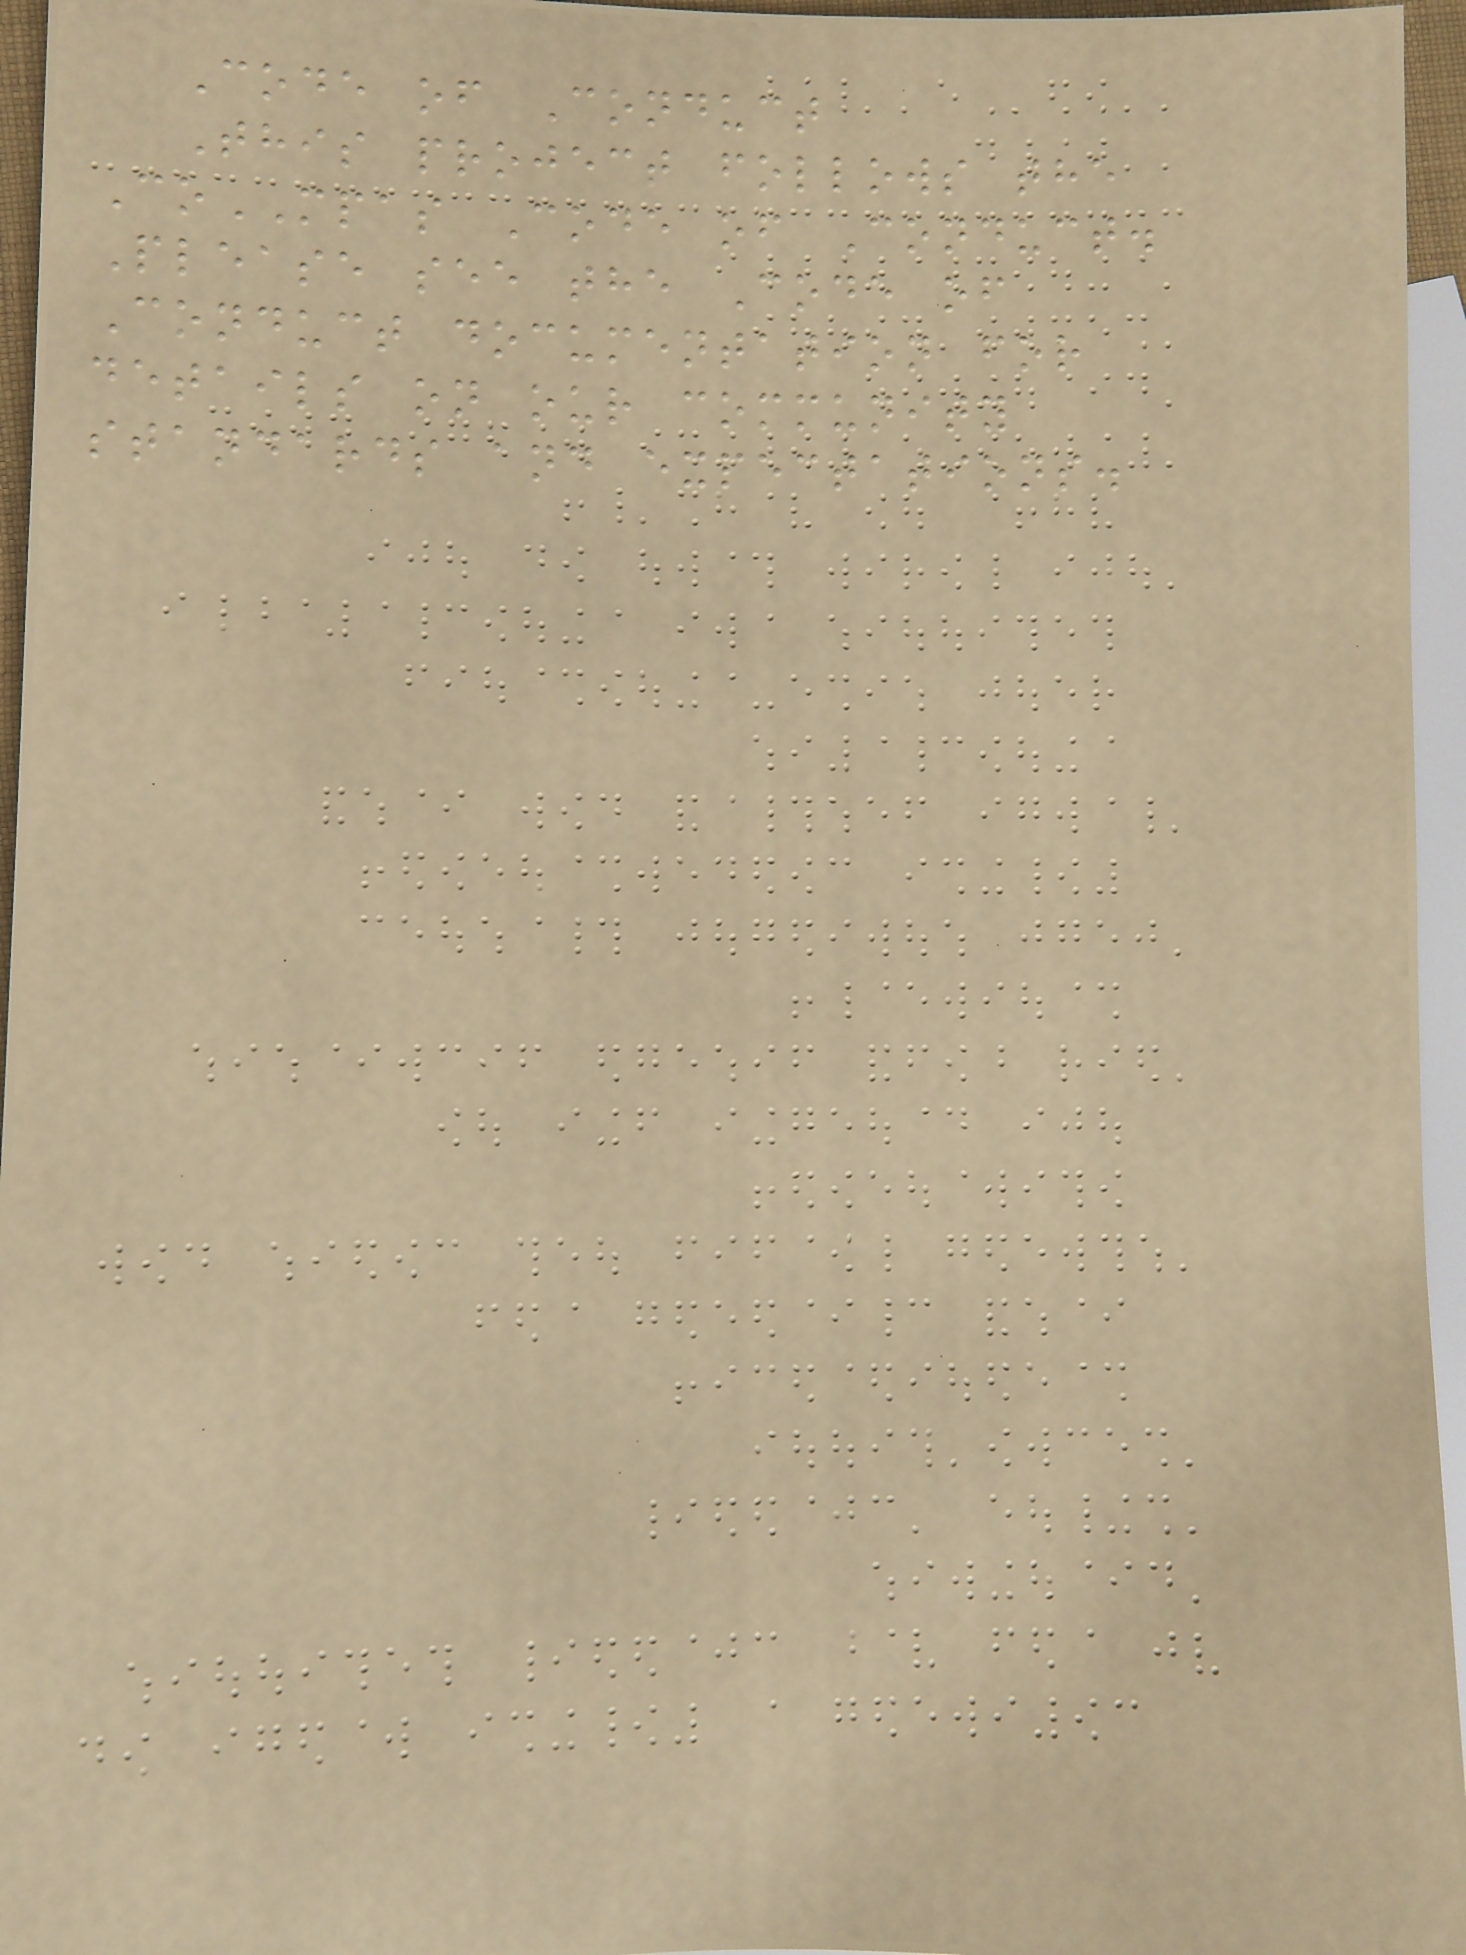Code of Conduct
This project follows the
CoMPAS Code of Conduct.
Please see the Code of
Conduct documentation for
details on our community
standards and expectations.
